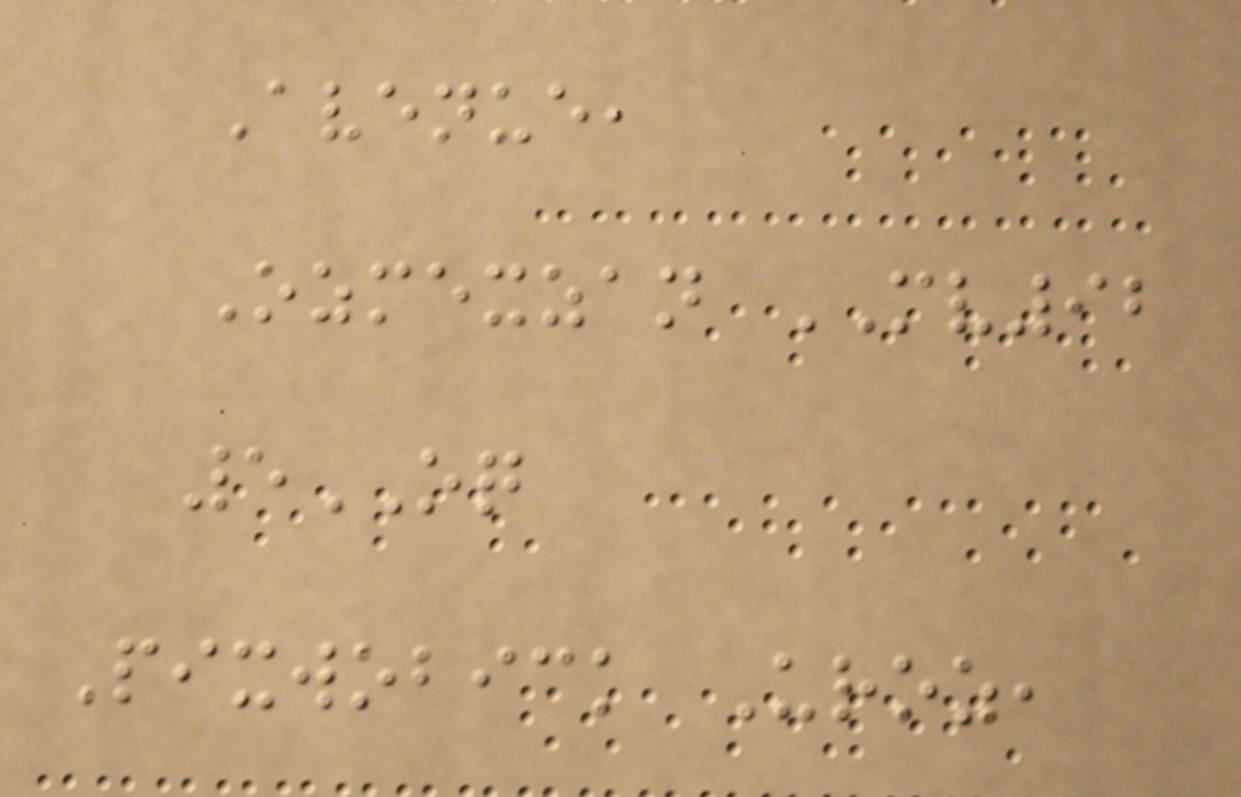Avenue,
Ozmexzan MV92
5OQ
Pixwobick Uroz,
